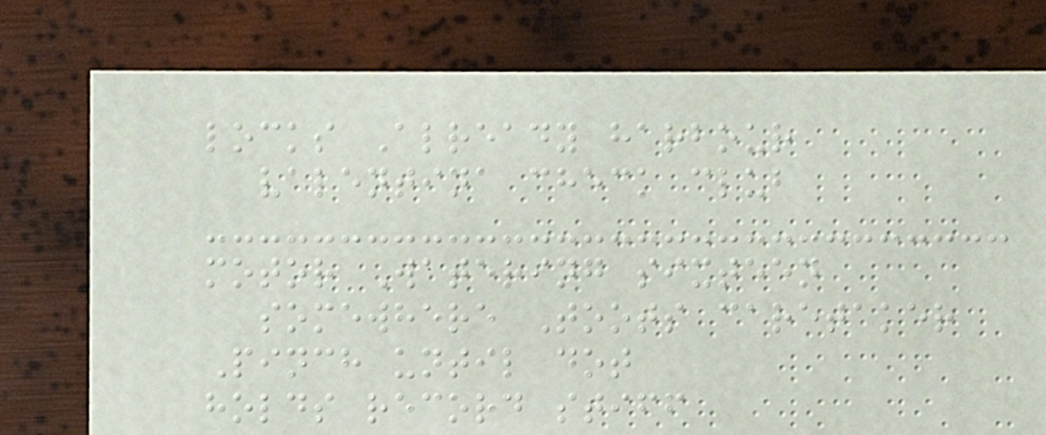locks Already harbour
valentina check club
motor Watering sixteen
somewhere Toots caretaker
Pinch until dot
holds record stiff
